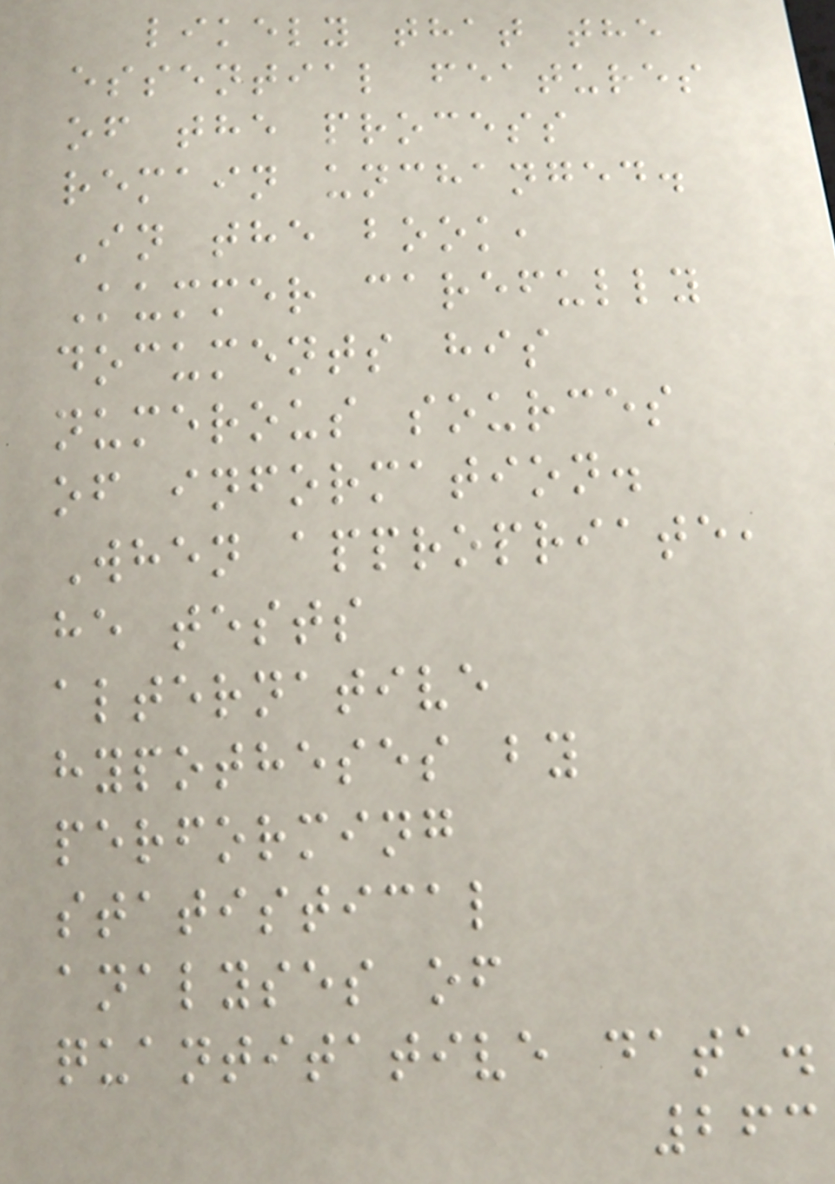likely that the
essential features
of the process
remain unchanged.
In the book,
Kummer carefully
documents his
numerous sources
of information.
When appropriate,
he tests
alternative
hypotheses by
performing
statistical
analyses of
quantitative data.
263
